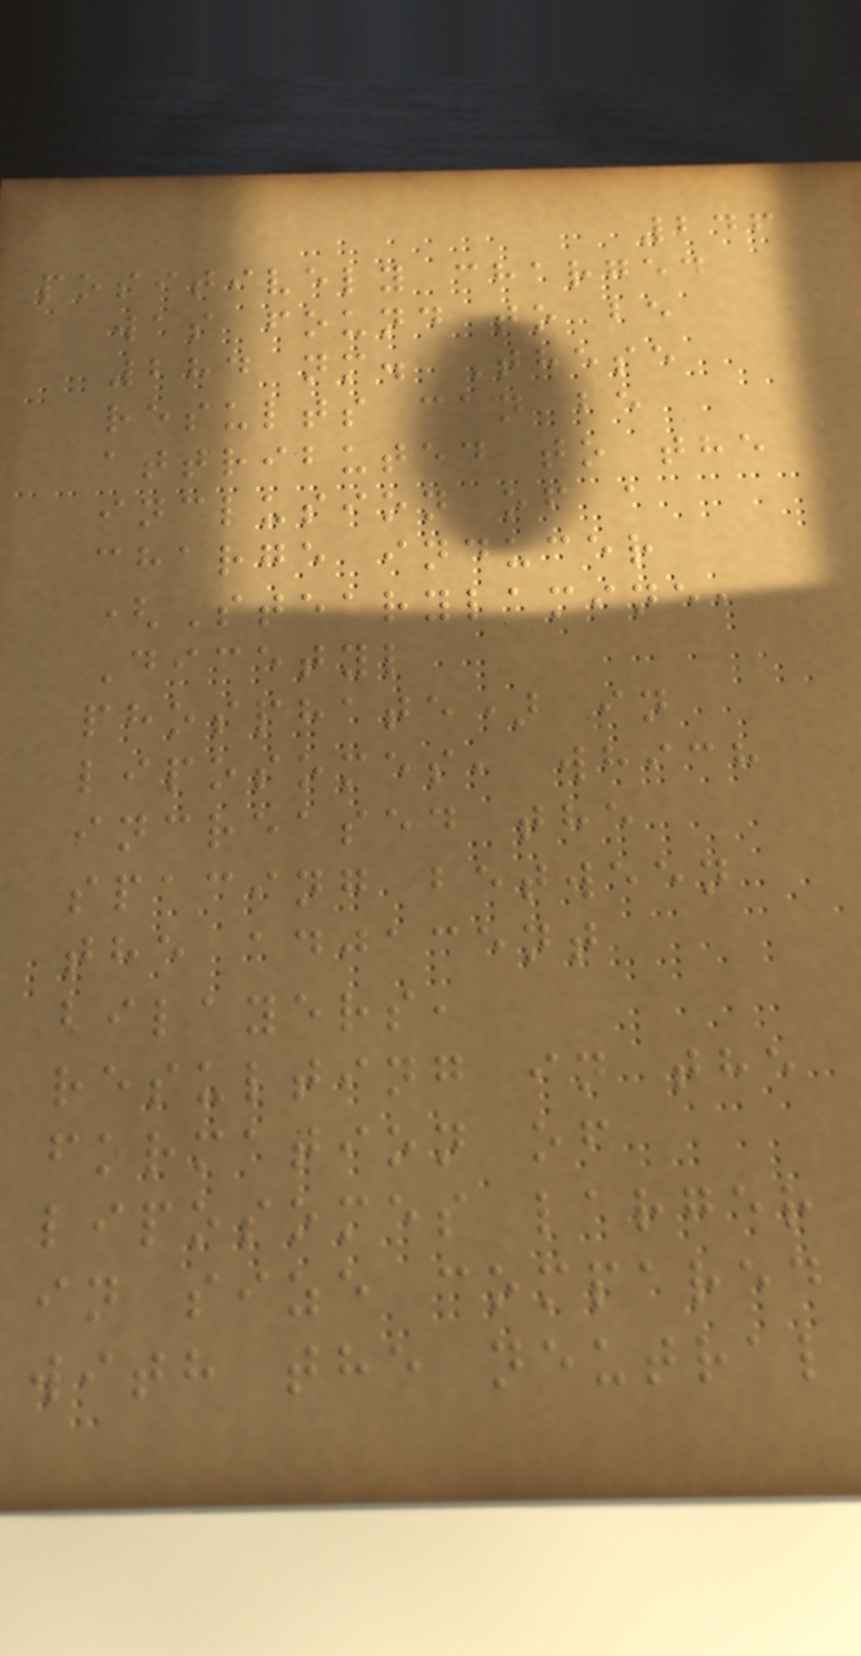246
positively charged
was found to be
284 nm. These
results can be
attributed to the
inclusion of a
charge inducer
(Stearylamine,
Dicetyl
phosphate) in
liposomes, which
increased the
spacing between
the adjacent
bilayers,
resulting in the
formation of
liposomes larger
in size compared
with the neutral
